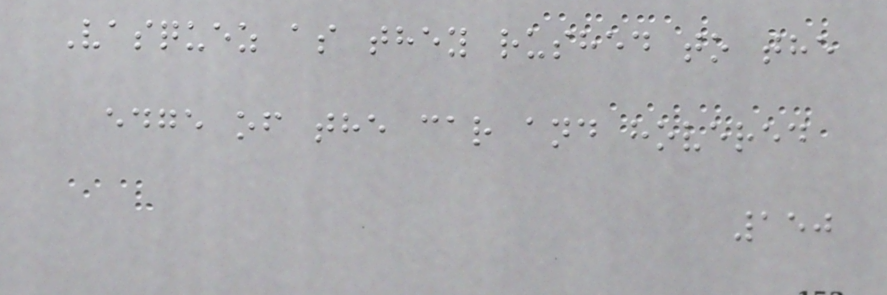Vasquez as they rushed to the
edge of the car and hovered
150
